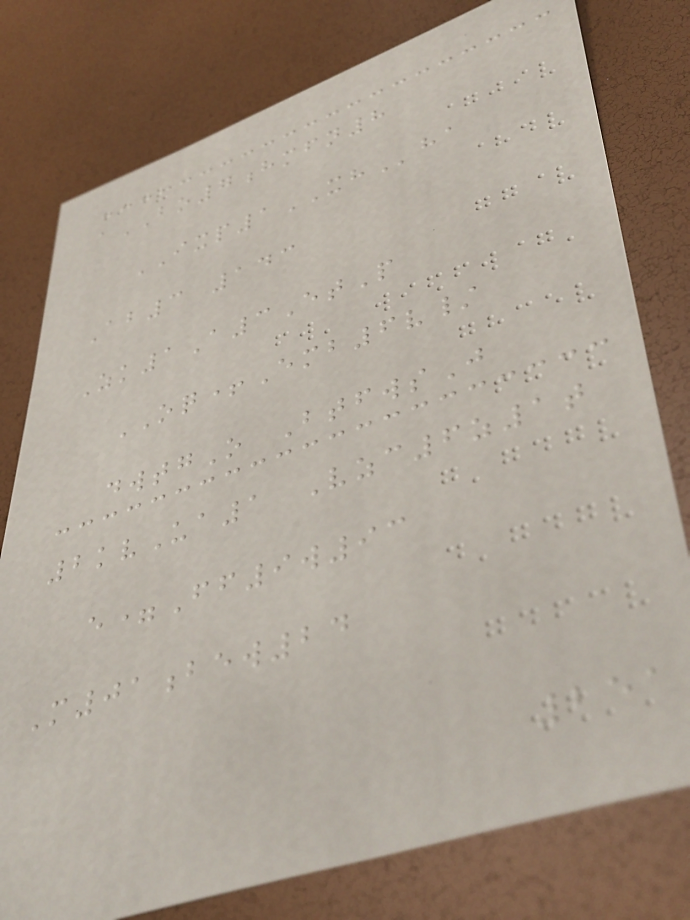aBO7hmfn8
IXP1XHha
Ab3 143
Zk1A3EtP
OQ+Emb6v/
dwtgO BtfwsJ
2kvUa1 Vzc6z1t
e=Ff9w93
M01bew24
251
